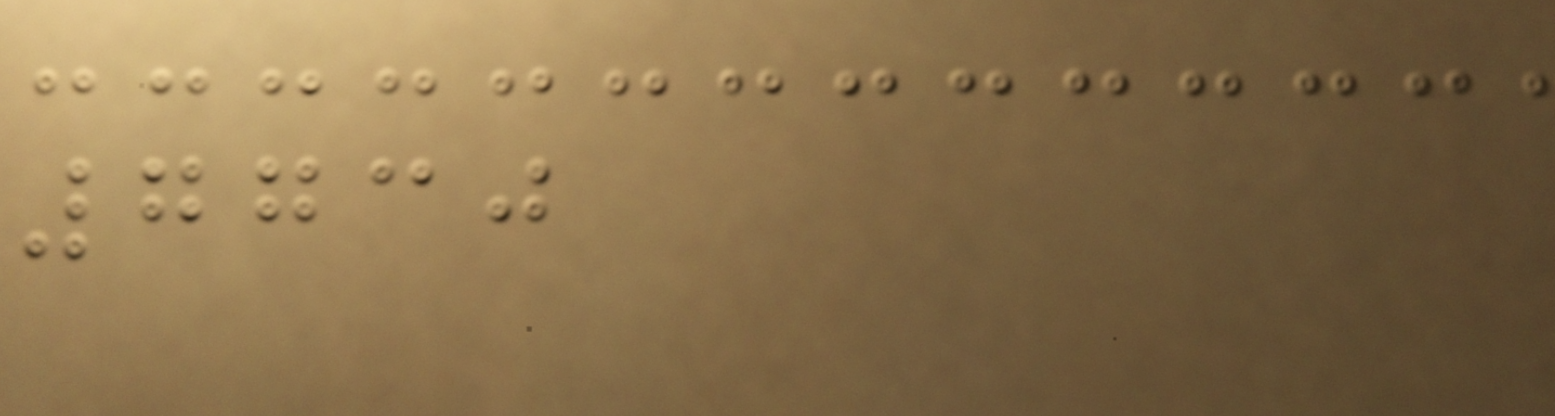7730
